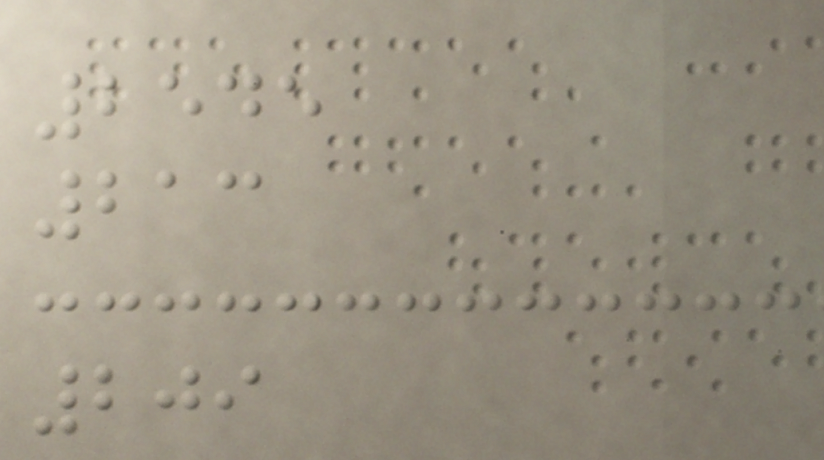2545
213
209
